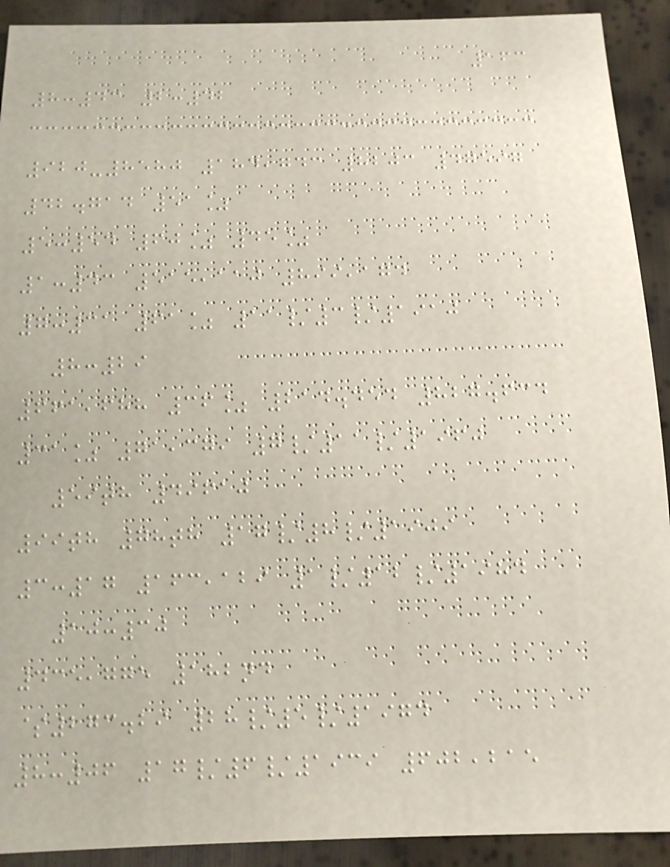163
8:43 2:42
920-8580 184,743 8203 47597
42.714 51%
5:54 60% 45%
1:43 515,110 899,174
7:31 61% 11/3/1910
8:29
661,688 36% 214.454 827.634
31% 71,379 7/11/1960
59th 49610
99th 78th 17/8/1909
3:17 163,129 1/12/1984
10:30
435,775 182nd
$273.29 28/5/1974
8:06 17/6/1939 602,215
